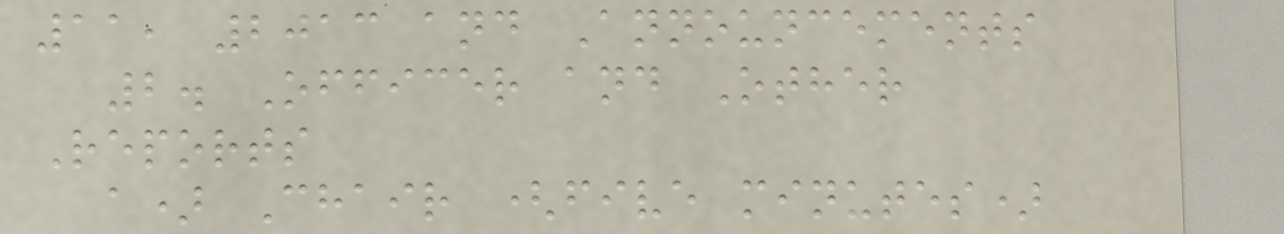11, 2013 and Announcements
2. Officer and Other
Reports
a) Chair (five minutes)
